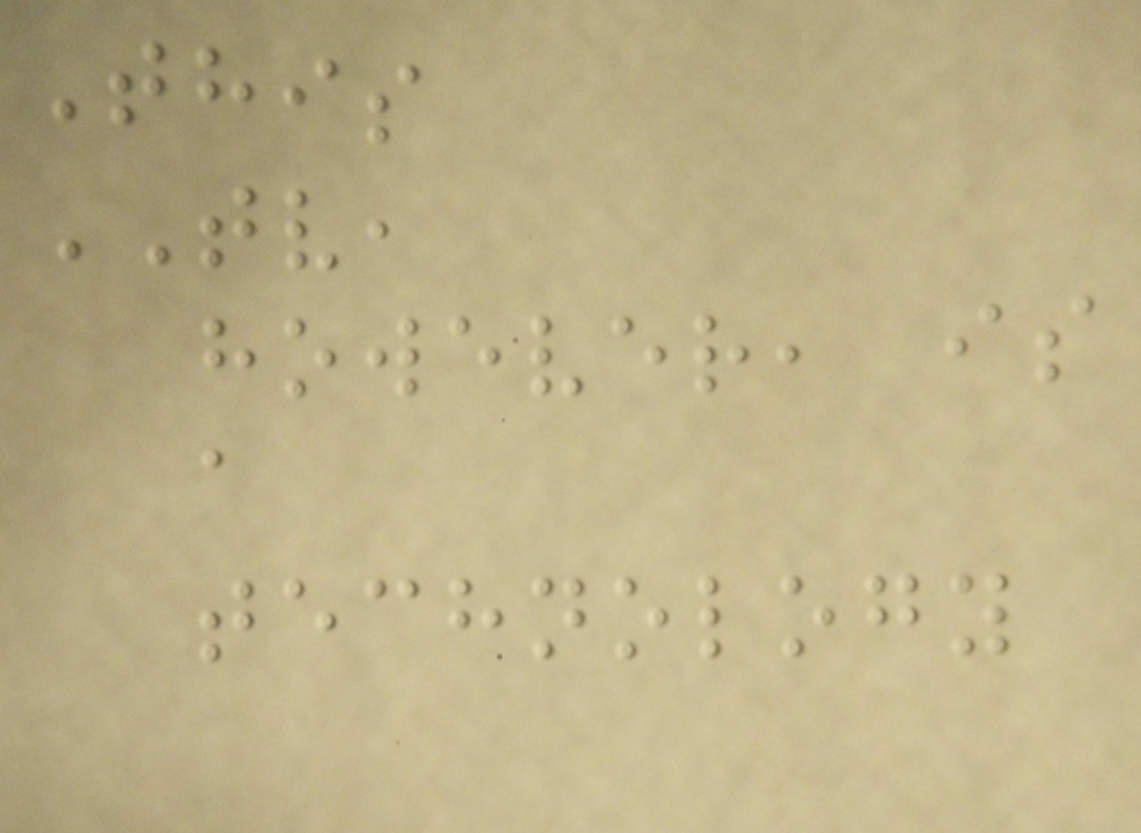This
TV,
however, is
a
technology
